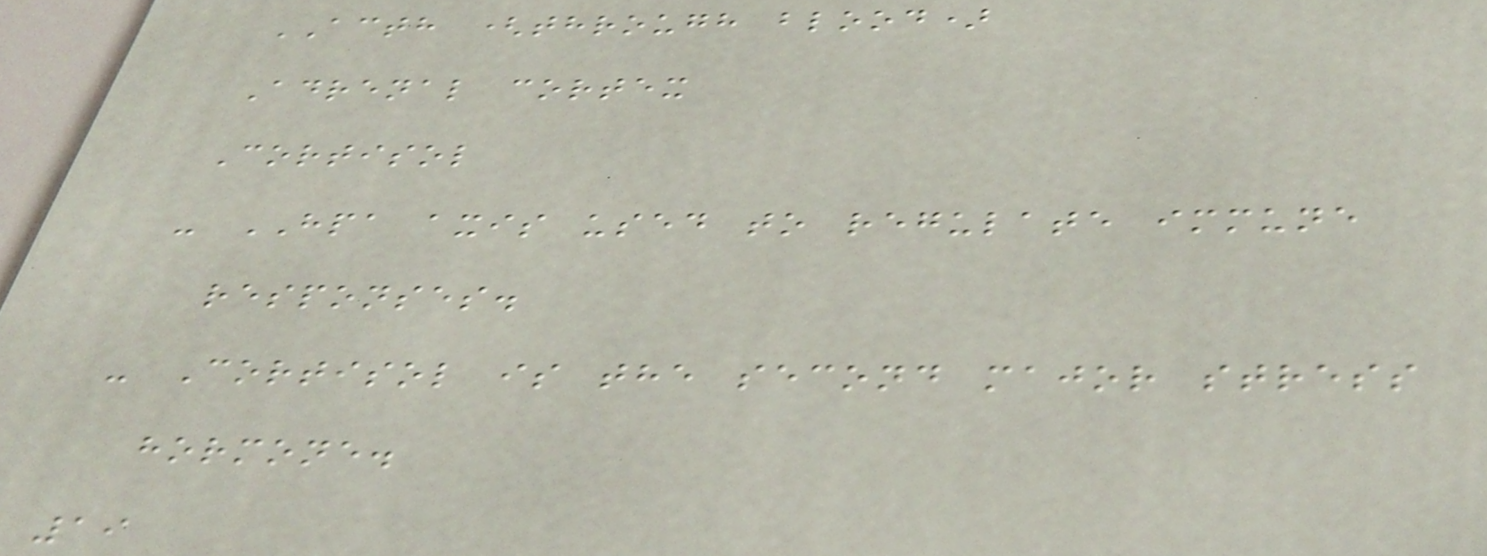ACTH (through blood)
Adrenal cortex
Cortisol
- HPA axis used to regulate immune
responses.
- Cortisol is the second major stress
hormone.
19
